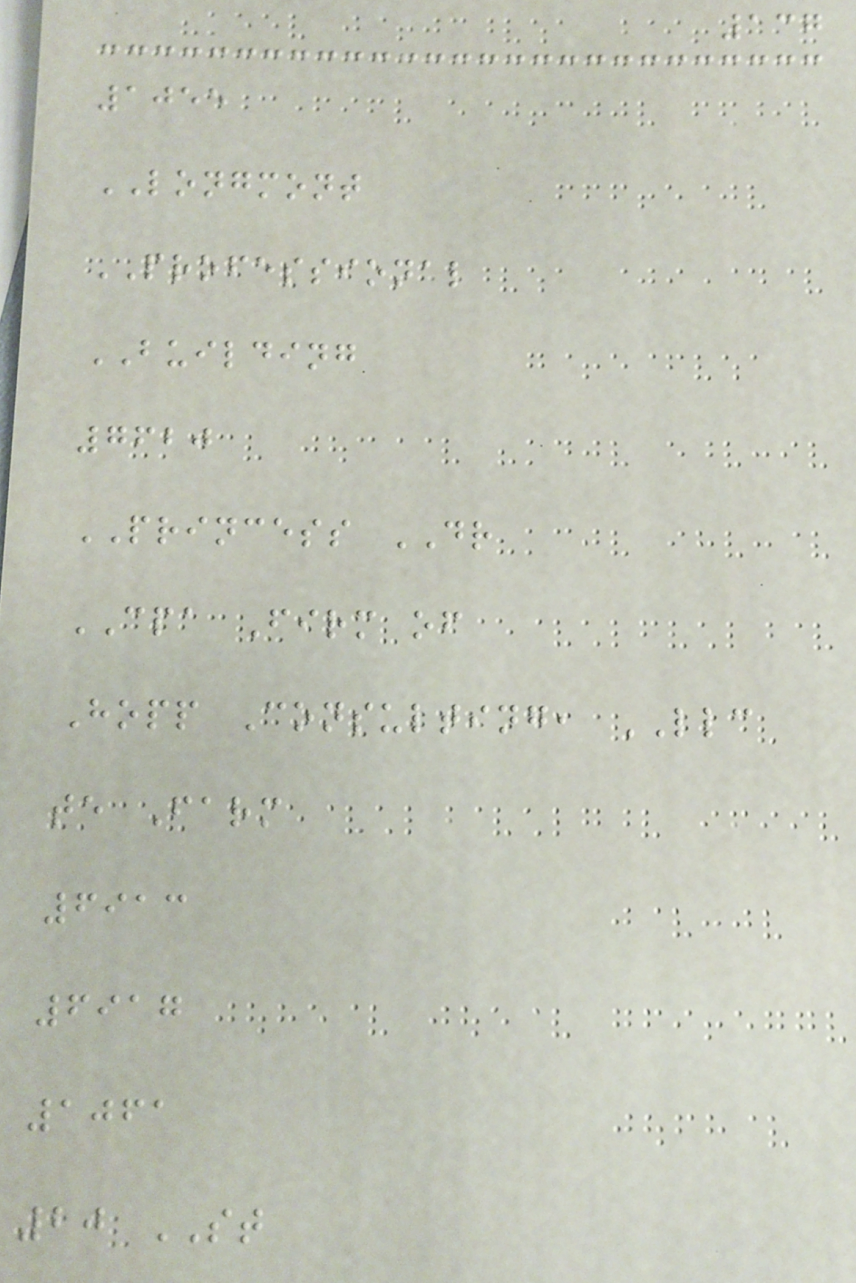137
1055
LONGMONT
PROFESSIONAL
BUILDING
7620
PRINCESS DR
CPA Firm of
Hopp Consulting, LLC
te Farm
6913
6917
1061
20 ST
